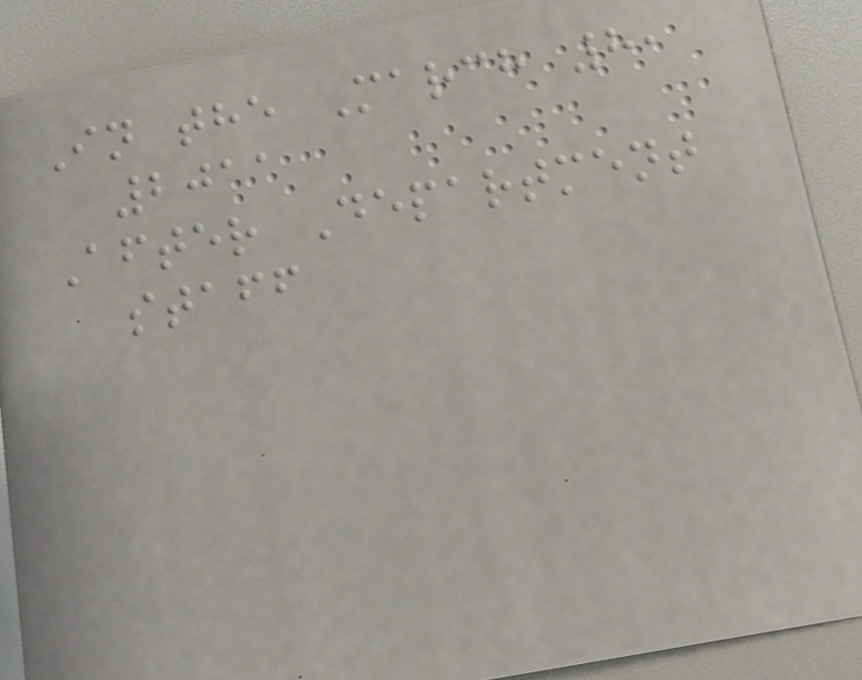In the March 8,
2011
After Department
staff
